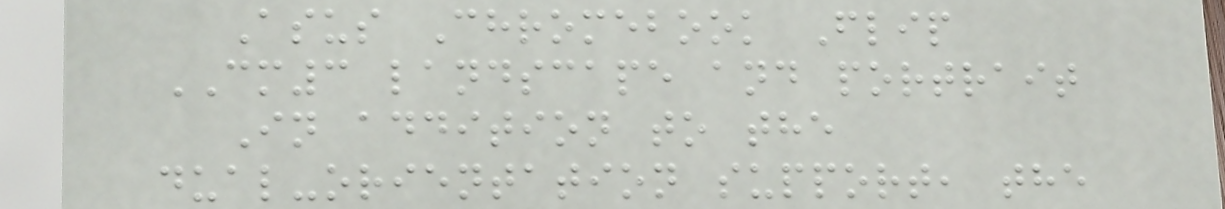Asus Chromebook Flip
CM3 landscape and portrait
In addition to the
dual-orientation support, the
